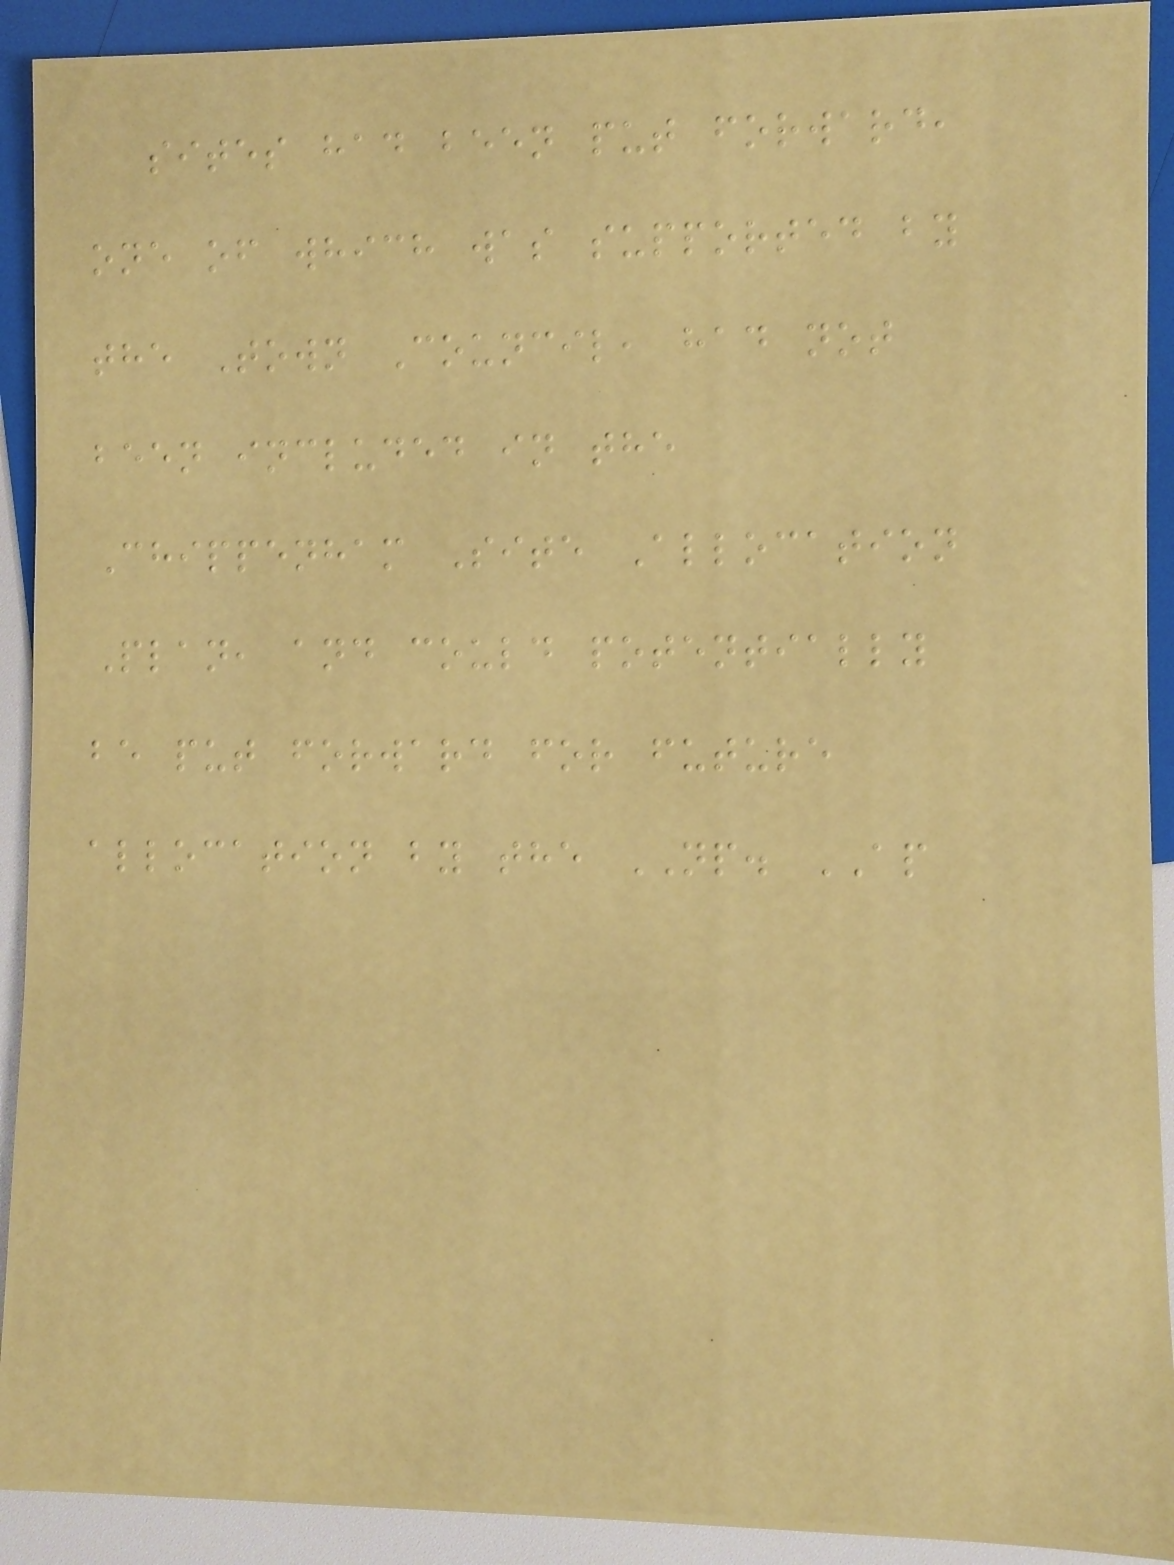sites had been put forward,
one of which was supported by
the Town Council, had not
been included in the
Chippenham Site Allocation
Plan, and could potentially
be put forward for future
allocation by the NP. AP
